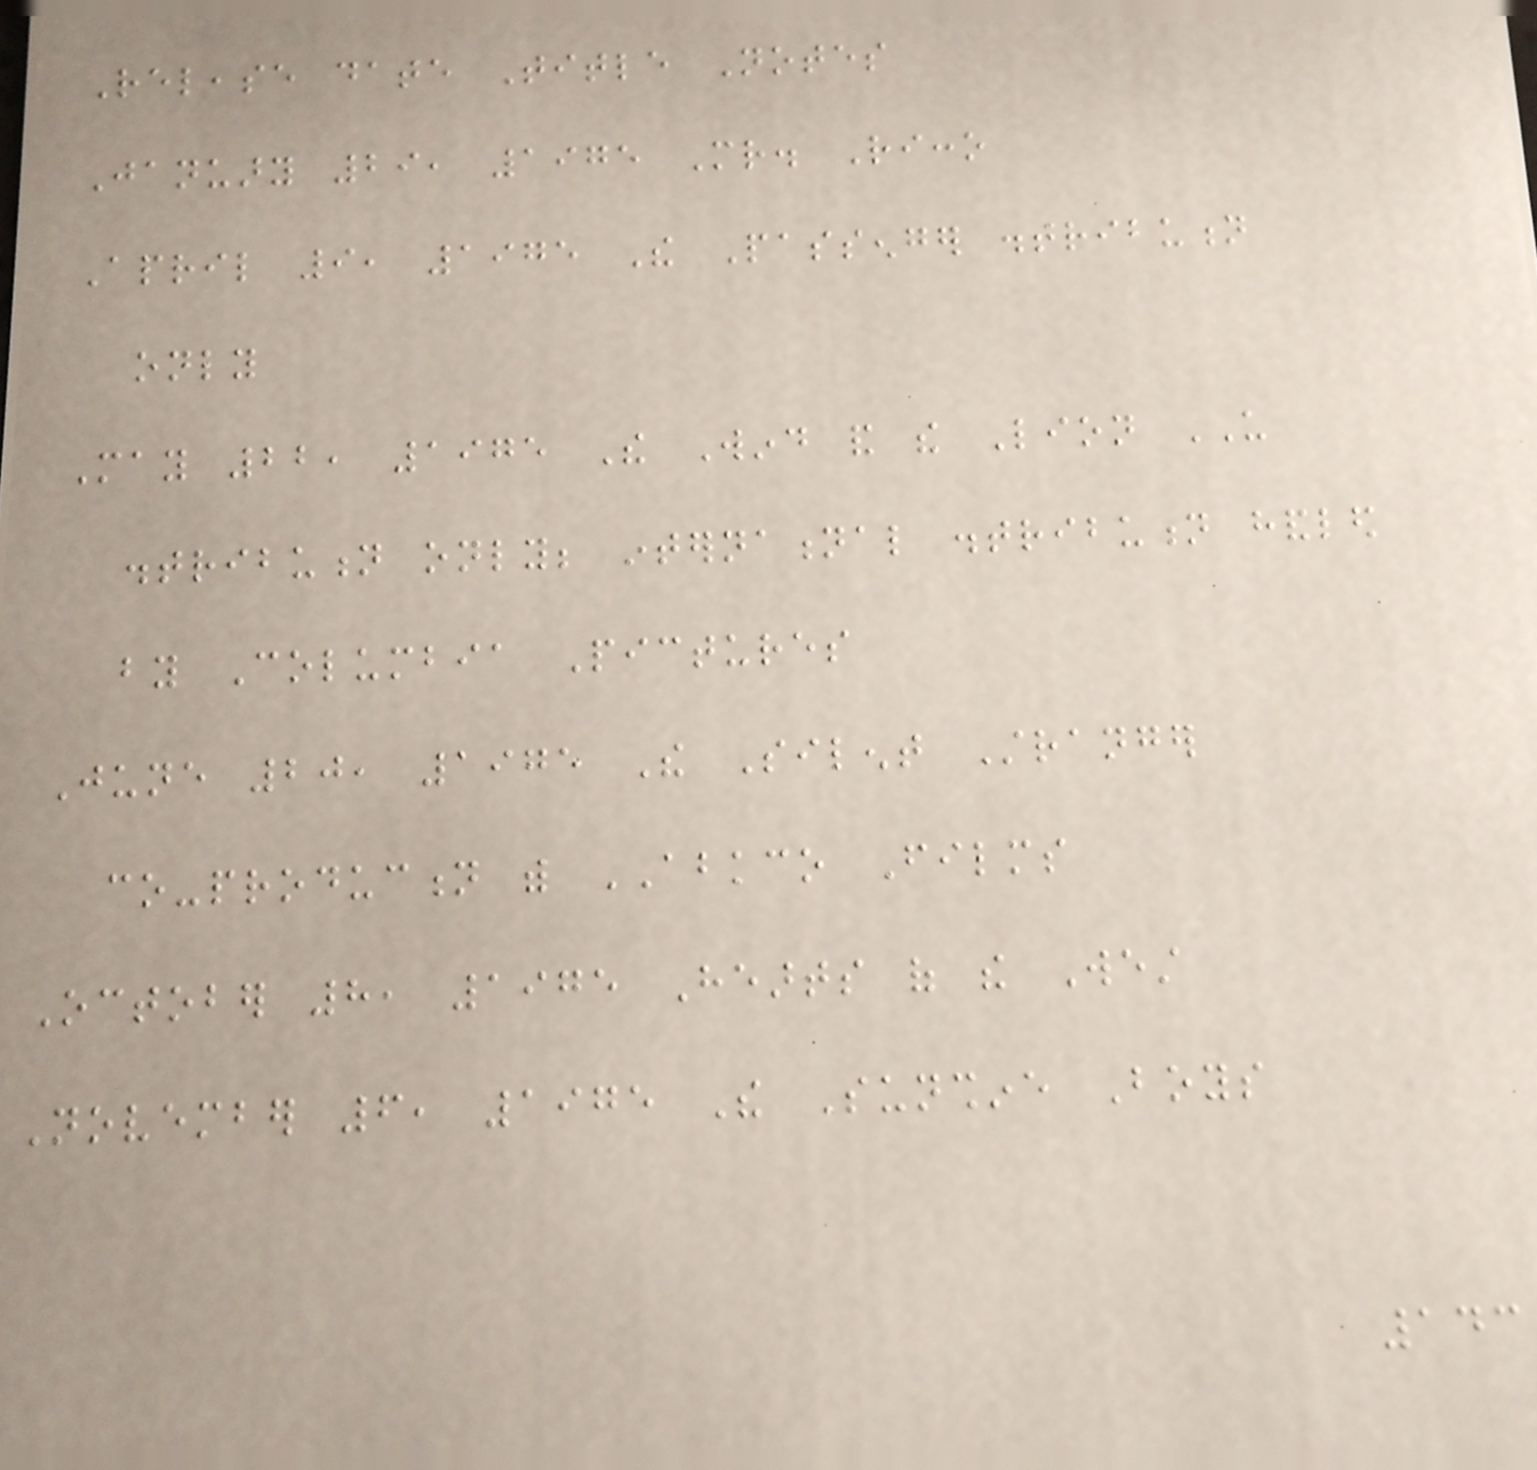Release date Title Notes
January 29, 1975 Mr. Ricco
April 9, 1975 The Passenger distribution
only
May 22, 1975 The Wind and the Lion US
distribution only; international distribution handled
by Columbia Pictures
June 20, 1975 The Silent Stranger
co-production with ABKCO Films
October 8, 1975 Hearts of the West
November 6, 1975 The Sunshine Boys
143
